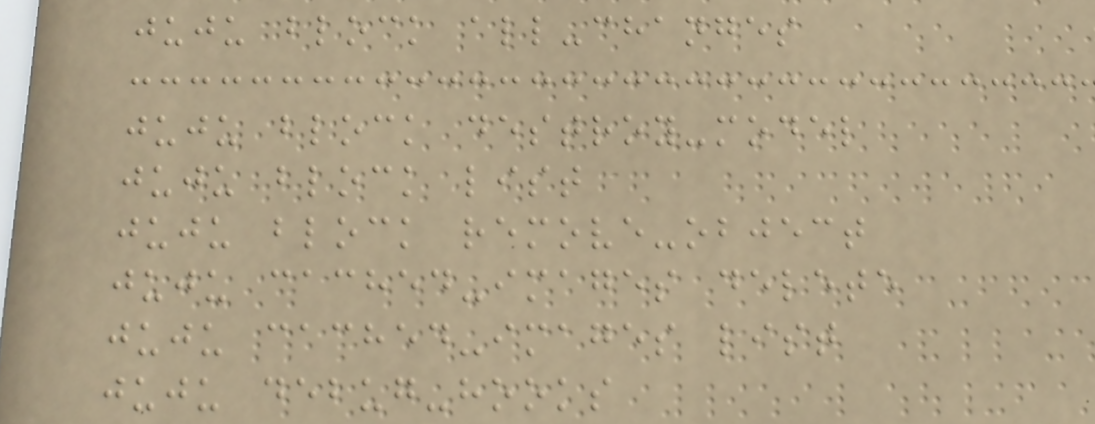juju block all-changes
juju block destroy-model
juju block list
juju block remove-object
juju cached-images delete
juju cached-images list
juju debug-hooks
